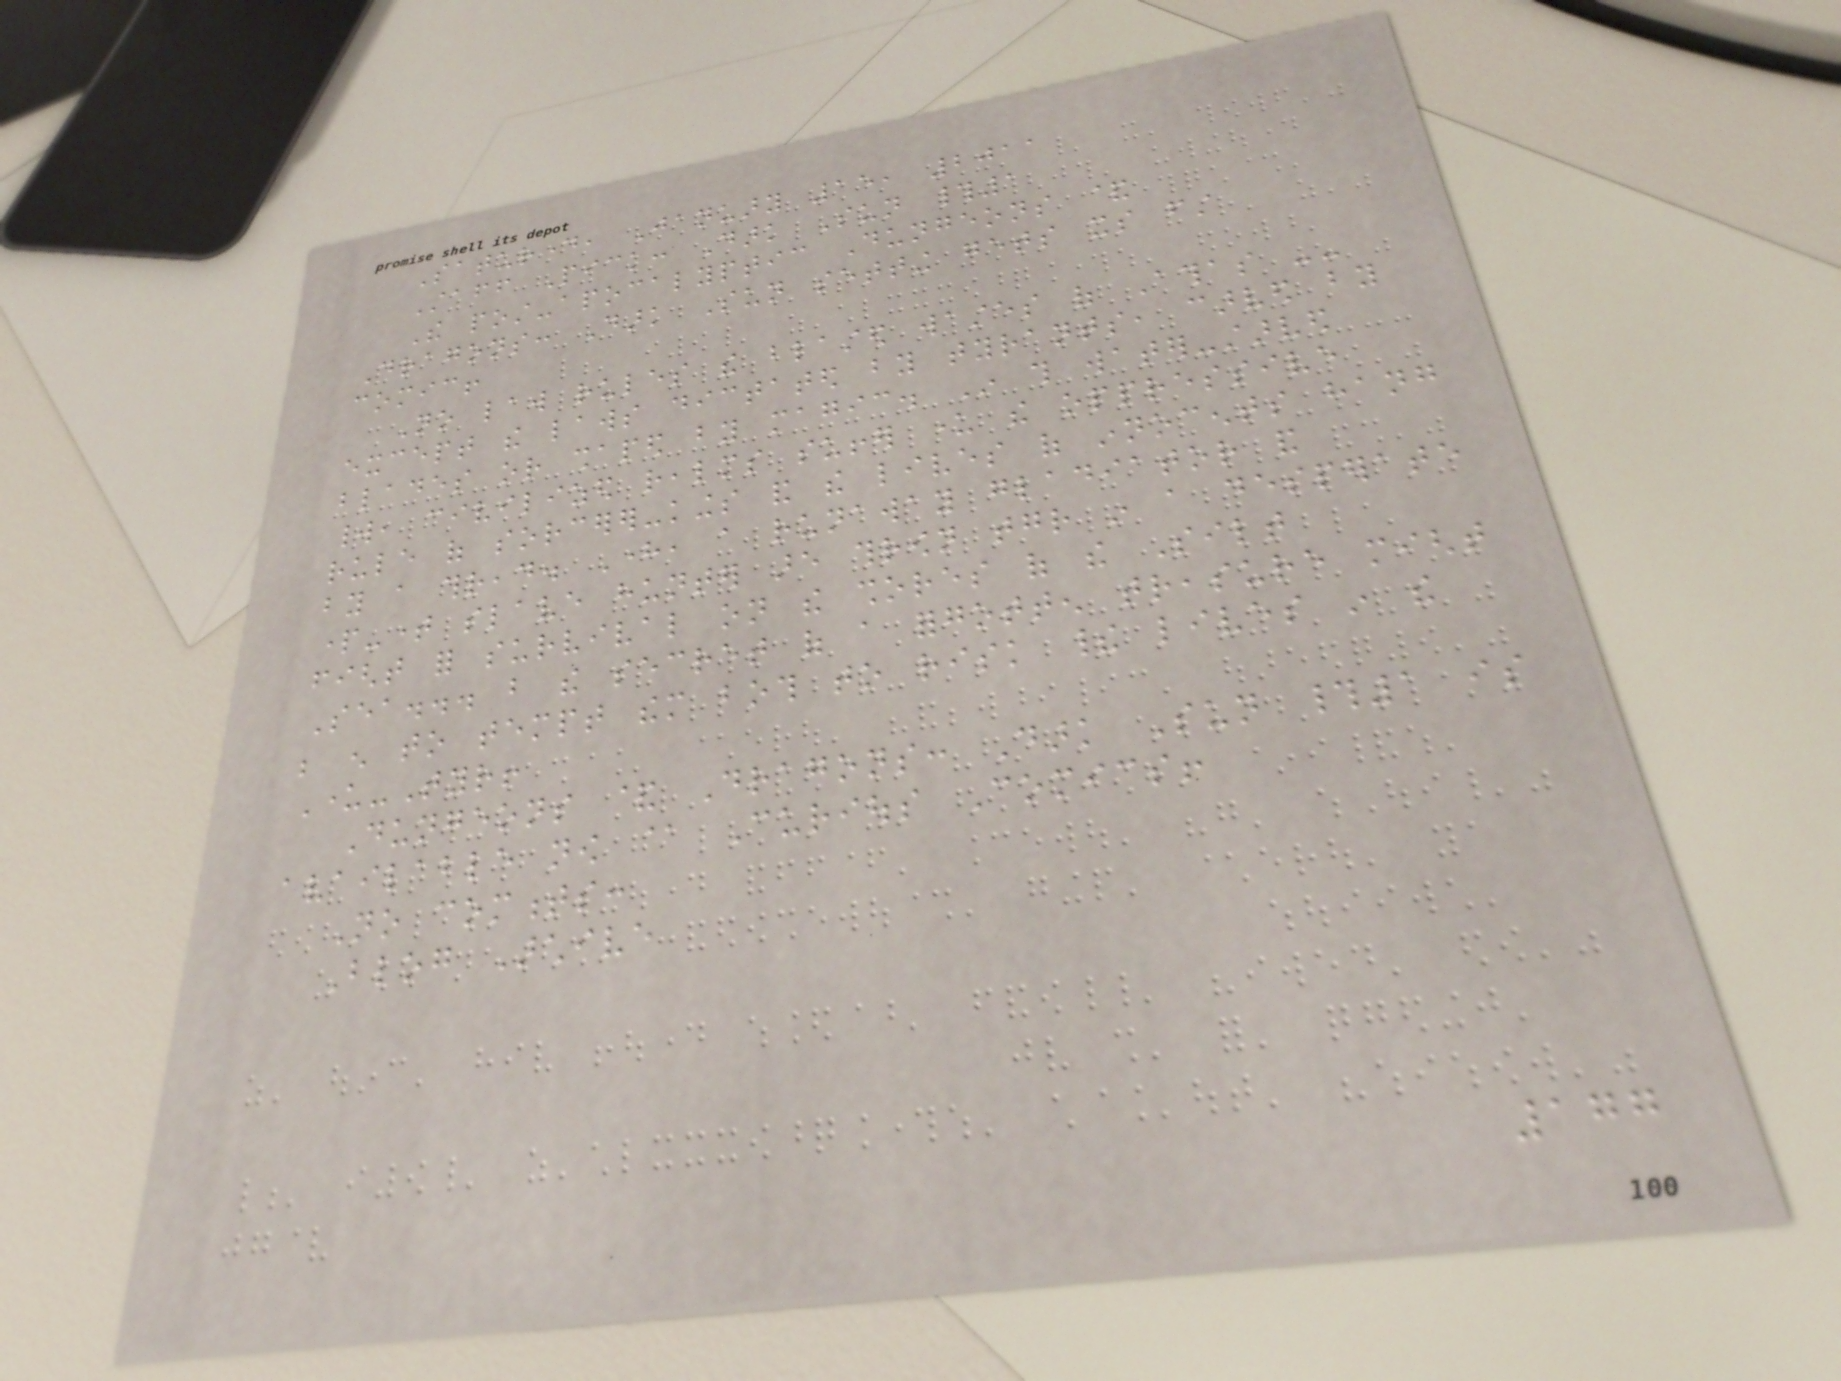Saturday, January 15, 2011
Staff Pick: Dark Sun #1
The post-apocalyptic Dungeons &
Dragons: Dark Sun setting gets its first
comic!
No law rules the blasted wastes of Athas --
except the laws dictated by tyrants, carved by
blades or shaped by magic. In this water-starved
world, civilized realms suffer under the oppressive
rule of sorcerer-kings and the lives of innocents hang
by a thread. Here, a runaway gladiator and
part-time slave hunter are thrown together in a desperate
fight for survival on the shores of the Silt
Sea... but the secret of a forgotten treasure might
be enough to tempt them both to risk their lives in the
Under-Tyr!
Dungeons & Dragons: Dark Sun #1 is
available now @ Curious Comics!
No comments:
Blog Archive
177
